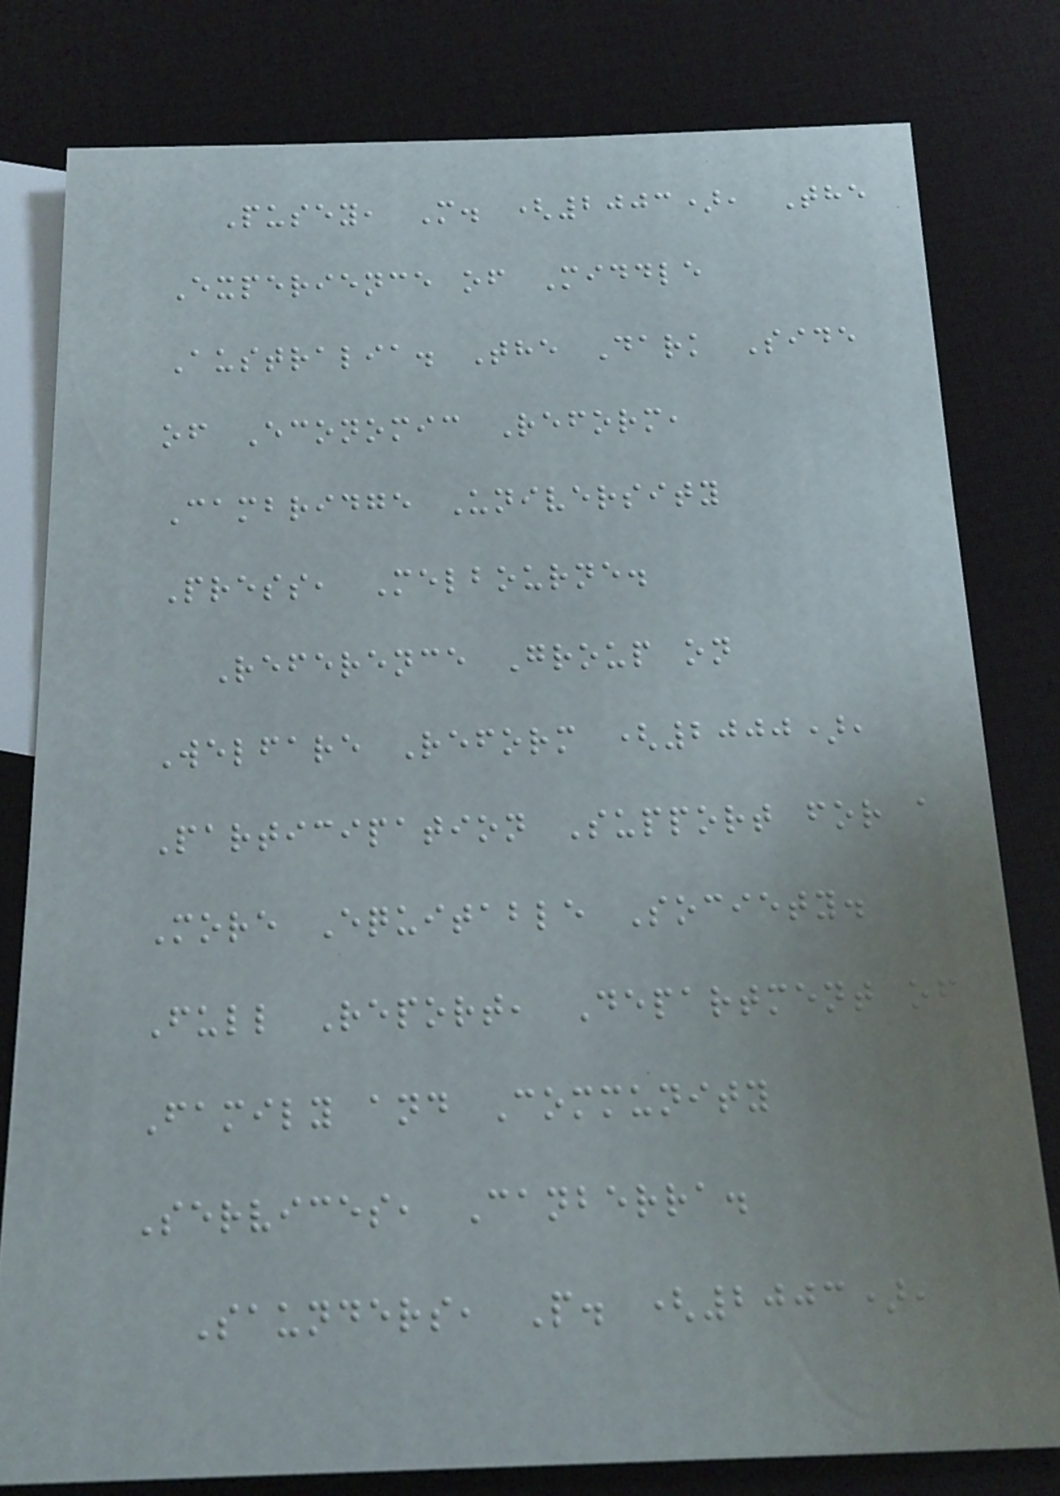Pusey, M. (2003), The
Experience of Middle
Australia. The Dark Side
of Economic Reform,
Cambridge University
Press, Melbourne.
Reference Group on
Welfare Reform (2000),
Participation Support for a
More Equitable Society.
Full Report, Department of
Family and Community
Services, Canberra.
Saunders, P. (2003),
